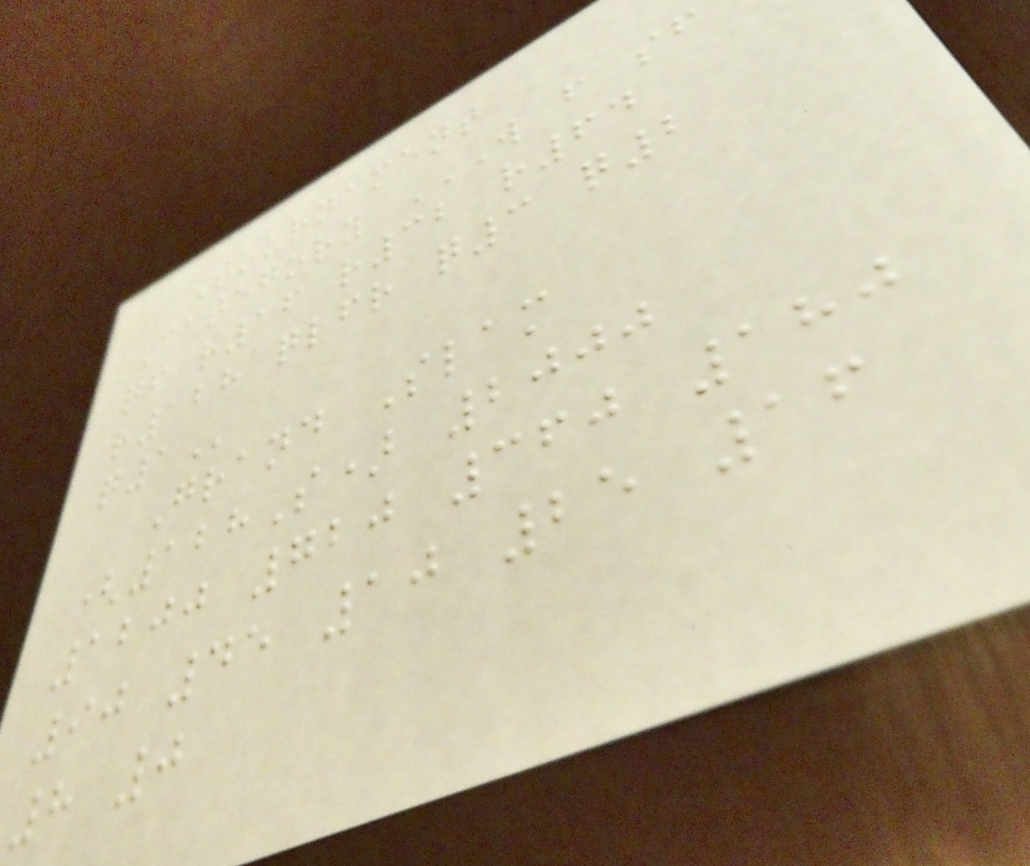Tournament
Category W F SF
QF R16 R32 R64
R128 QLFR Q3 Q2
Q1
Grand Slam
(128S) 2000
1200 720 360 180
90 45 10 25 16
8 0
